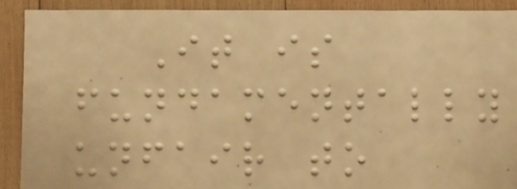It is
fundamentally
unfair to
